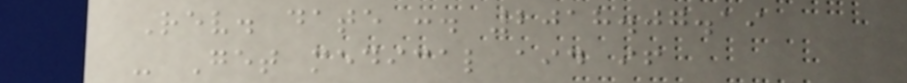Rev. date :. 2018.07.19
- Get medical aid if
